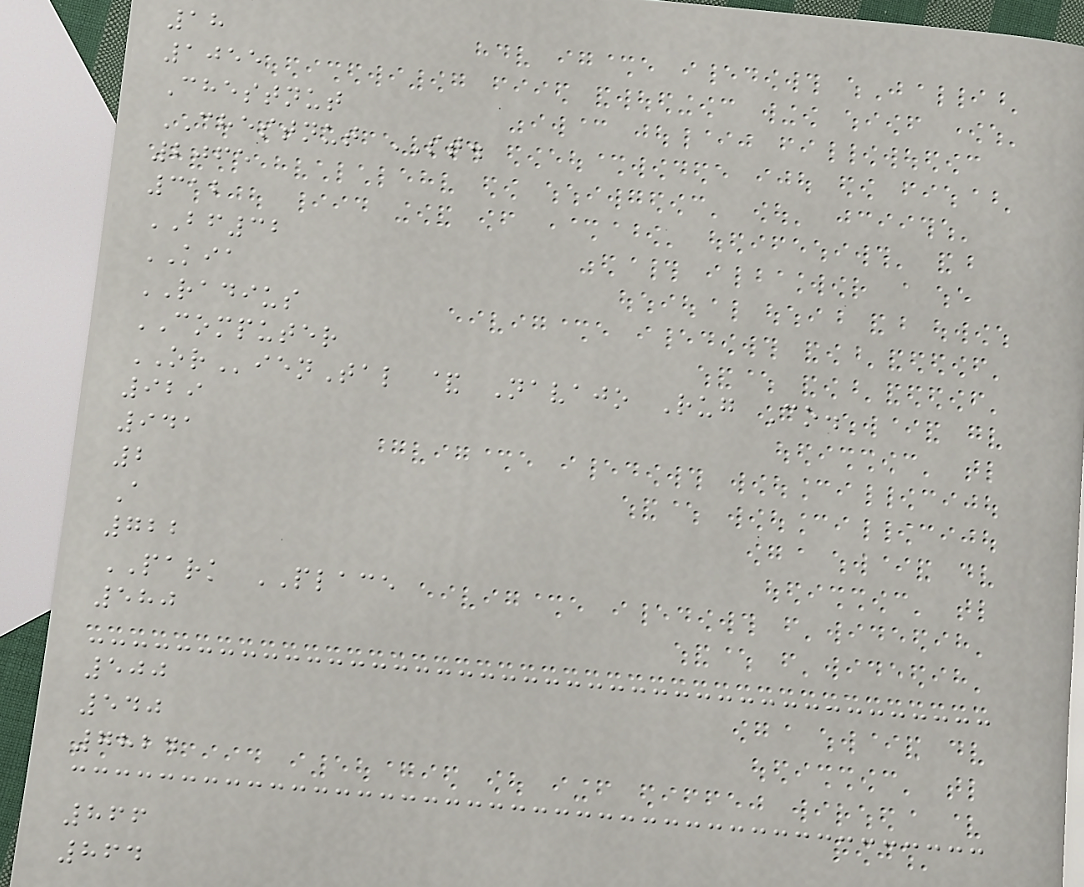18
1055
Chestnut
CHESTNUT ST.
2065
312
BF32
KIA
RADIUS
COMPUTER
ORienTal & Navajo Rug Co.
929
941
2
A
722
PARK PLACE
580
500
540
7824
866
864
